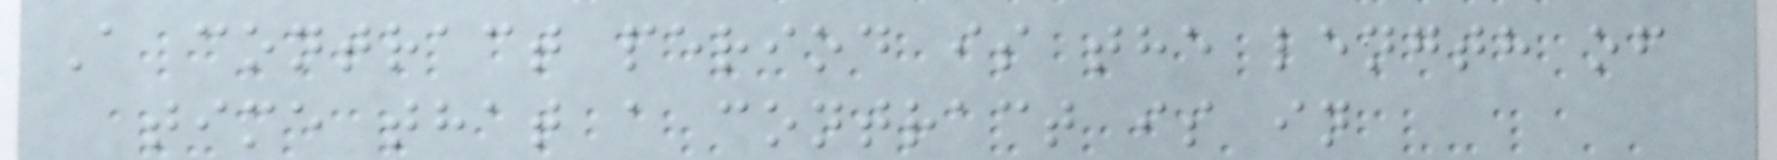A contract period is the length of
time that a contract is in
